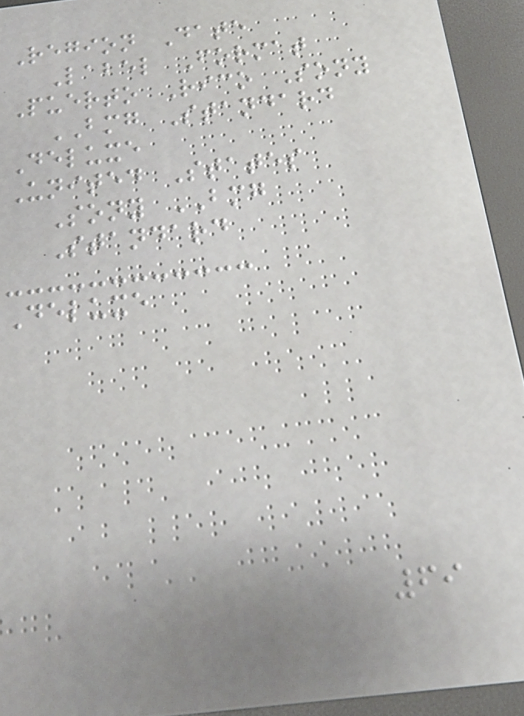Region Date
Label Format
Puerto Rico Sony
BMG Standard
Deluxe
United States
Sony BMG
Standard
Deluxe
69
